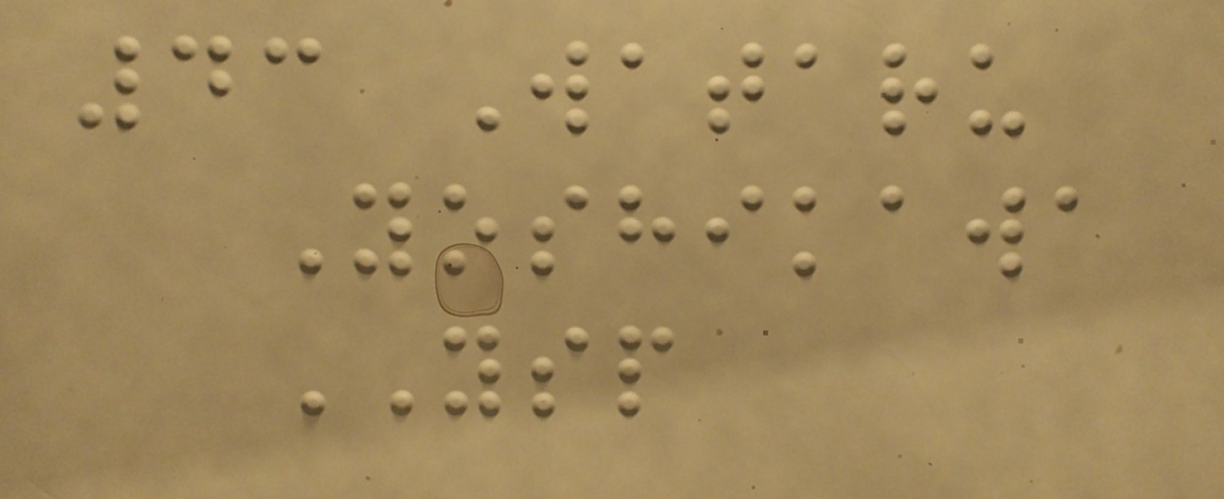43 Wataru
Yoshikawa
YSP
